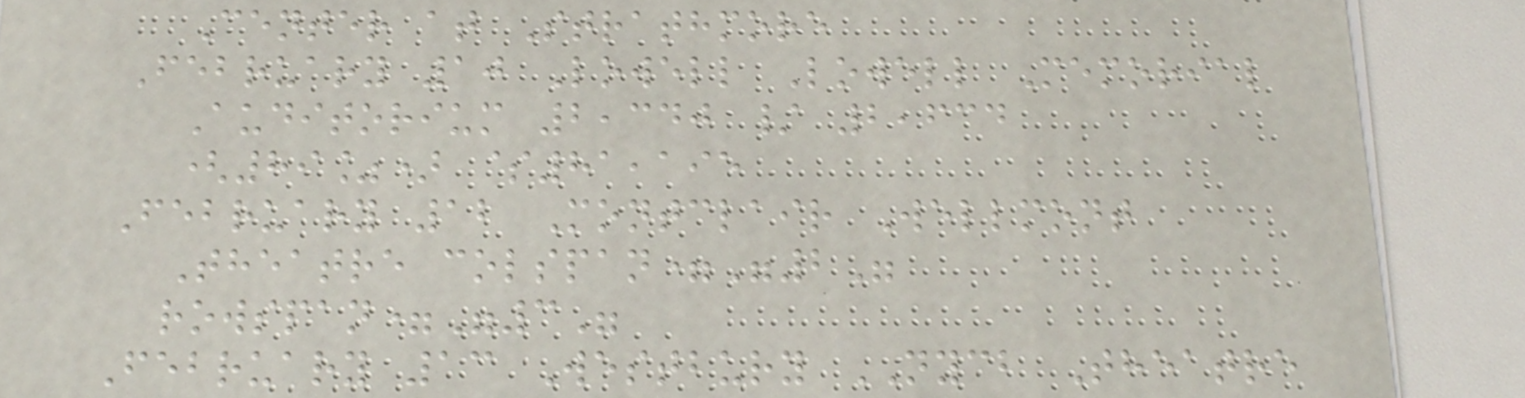Center at Strathmore
February 10 Lowell Lowell Memorial
Auditorium 2,340 / 2,634
(89%) $81,195
February 12 Montclair Wellmont
Theatre colspan="2"
rowspan="3"
February 13 Westbury NYCB Theatre
